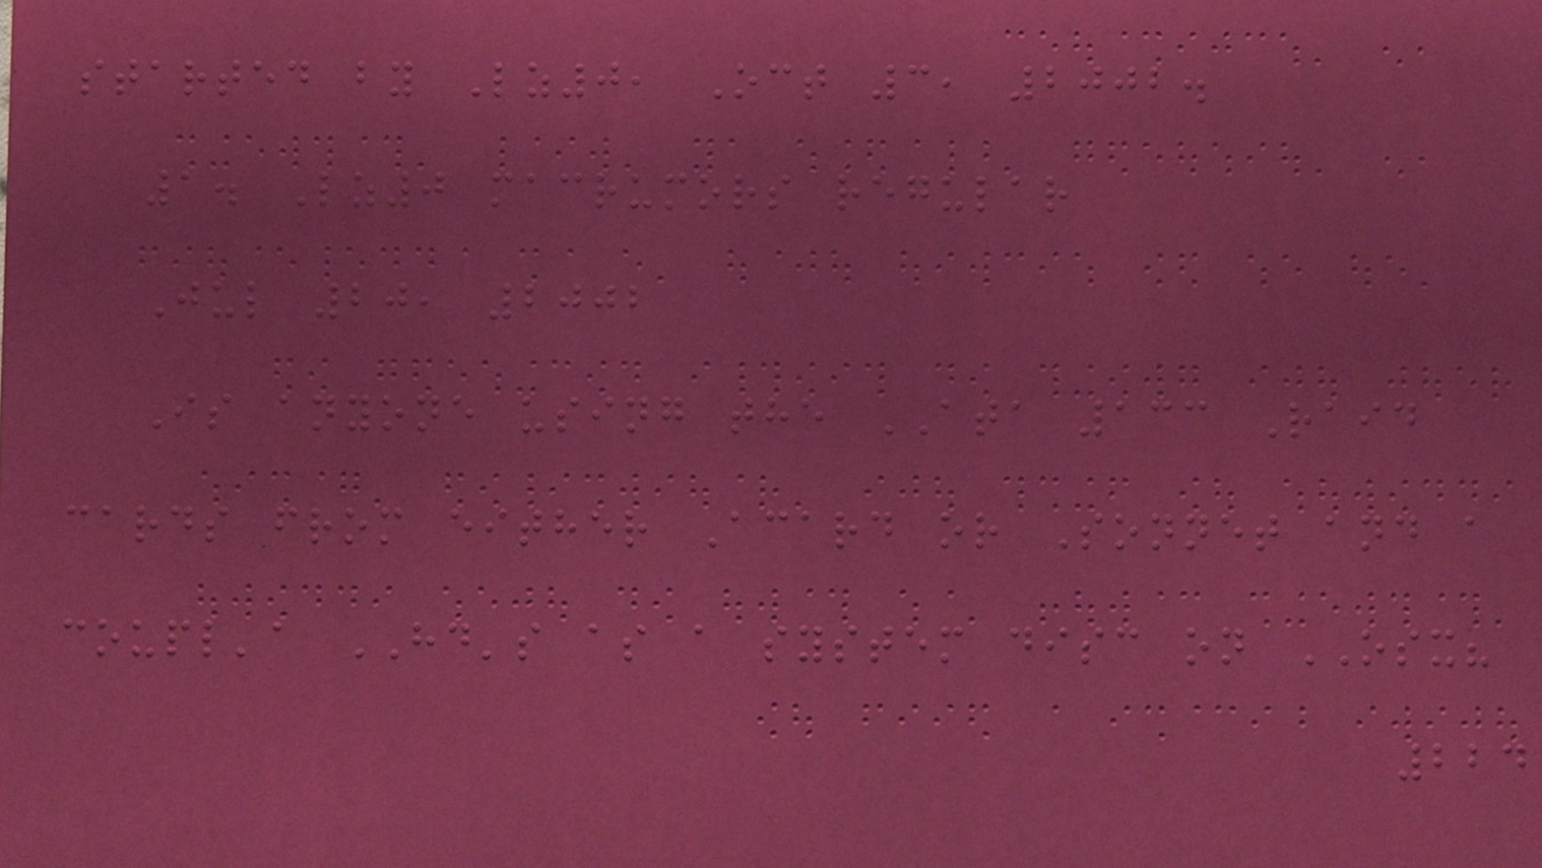started by Lz0, Oct 3, 2002.
1. Lz0 macrumors regular
Jul 20, 2002
Is anyone using the ATA 133 Raid
cards from either Acard or Sonnet and a
coupl'a HD's as a system disc on OSX?
224
